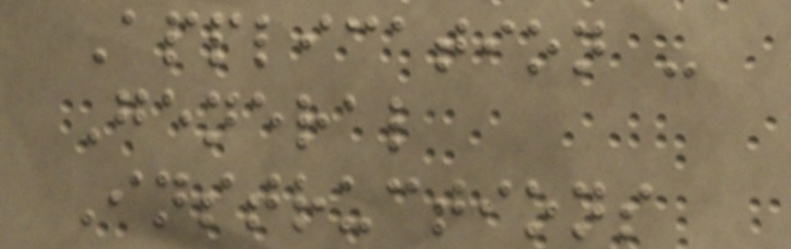Application -
General
Instructions
